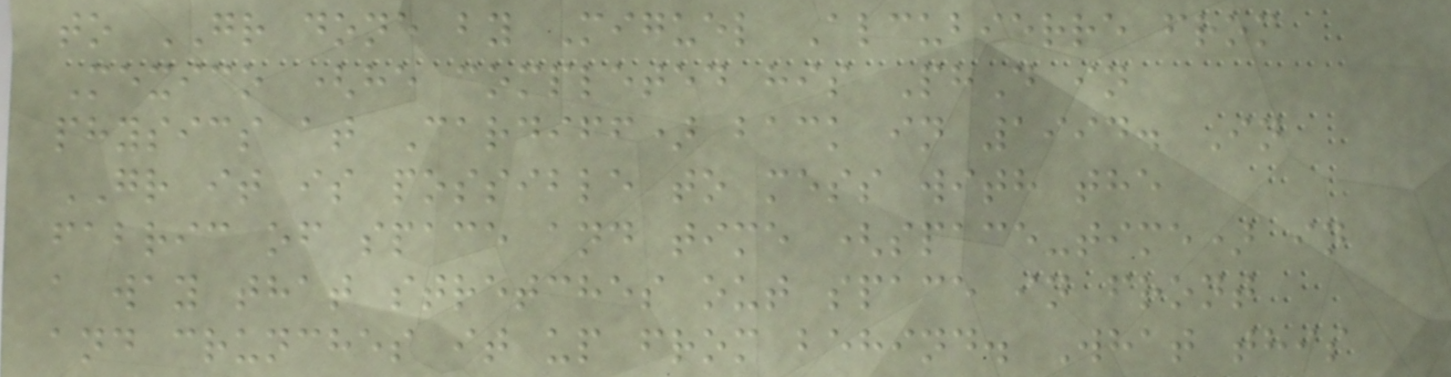to GR done by Miguel Alcubierre from
Mexico (he completed his PhD in
physics at Cardiff) back in 1994. In
GR it is possible to mess with the
fabric of space and time (space-time) in
a way that stretches out space in front
and crunches it up from behind. What this
